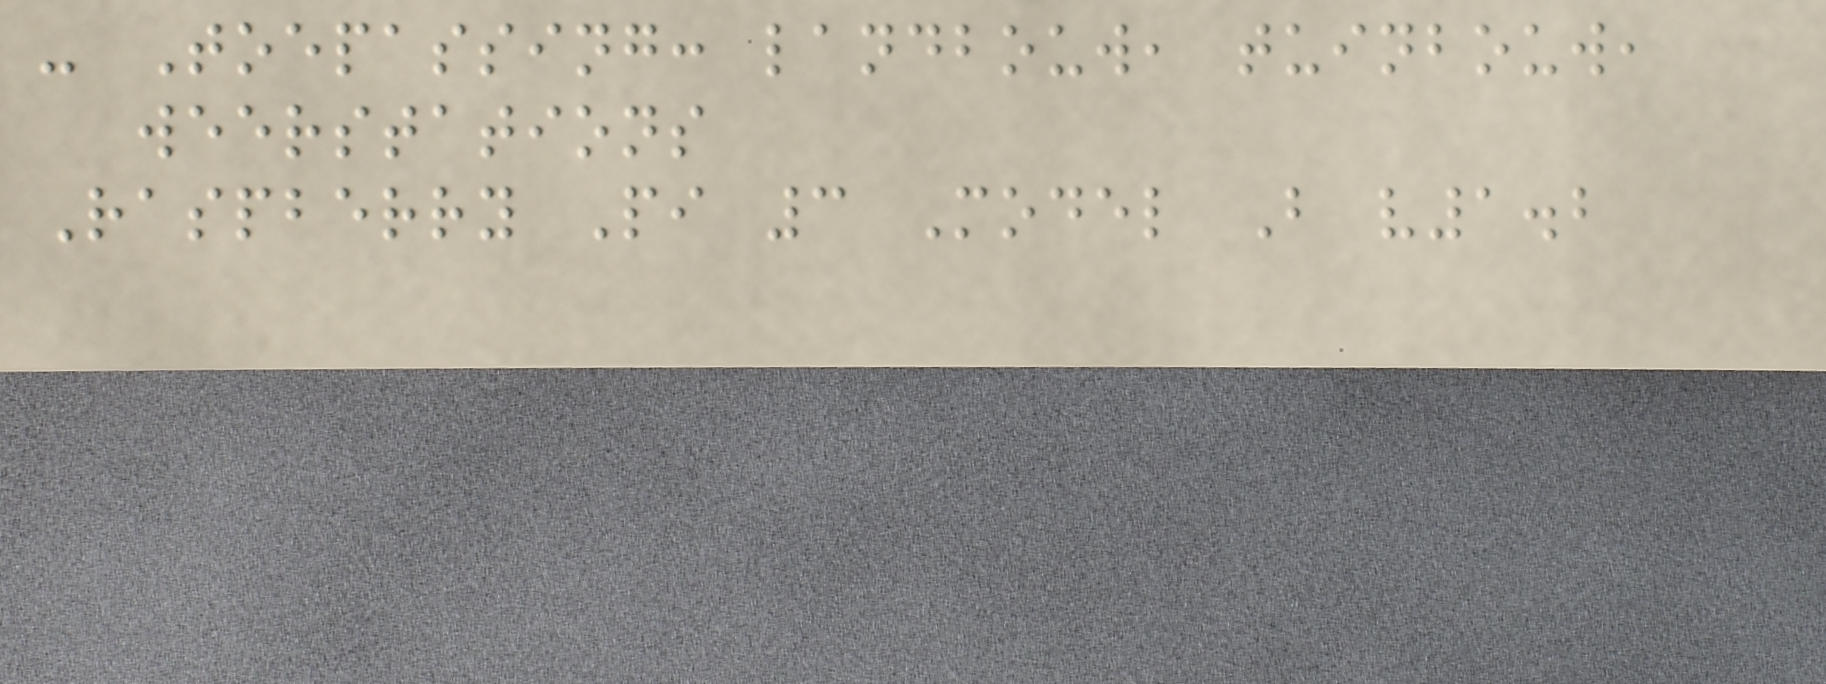- Toepassing: landbouw, tuinbouw,
weerstations
Raspberry Pi 3 Model B v1.2
